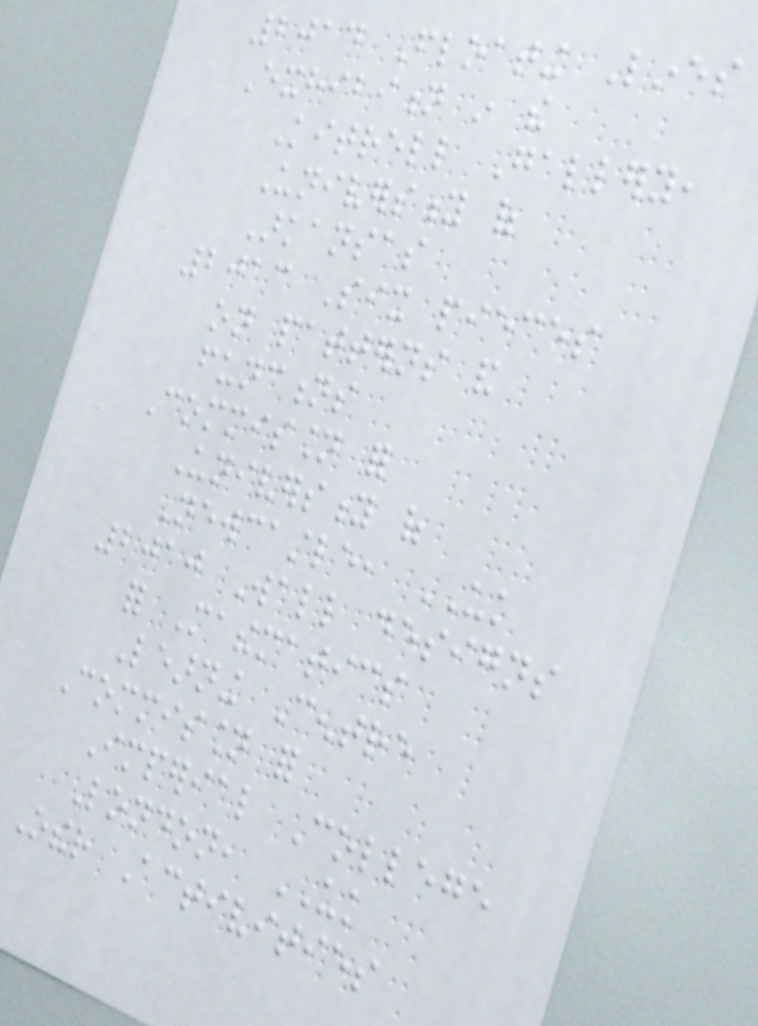2014 Floating Lines
Exhibition in the
Kitrell Gallery,
University of
Arkansas
2013 Six pieces
on patterns and
functions
Commission for
University of
Newcastle, UK
2010 Wall designs
for Mathematics
Learning Centre
Commission for
Imperial College
London, UK
Other Activities
